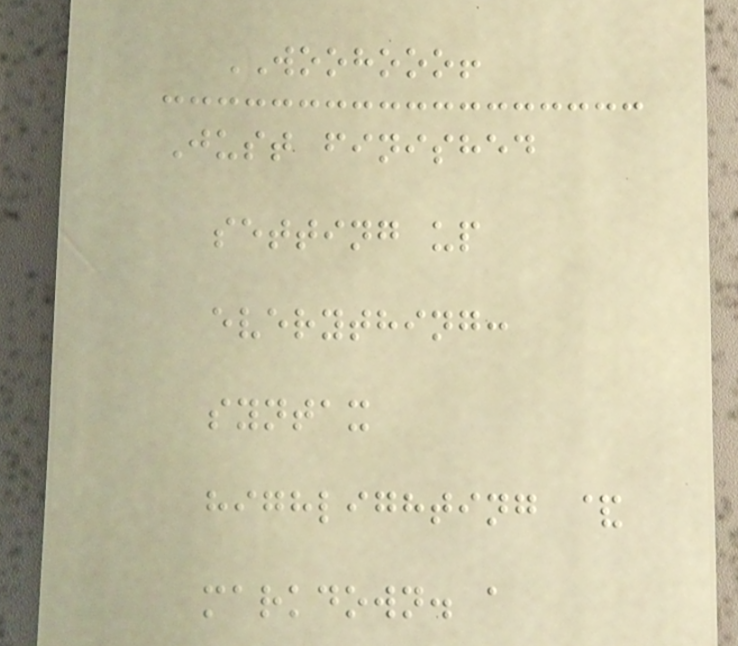WOOHOOO!
Just finished
setting up
everything:
syntax
highlighting &
markdown. a
